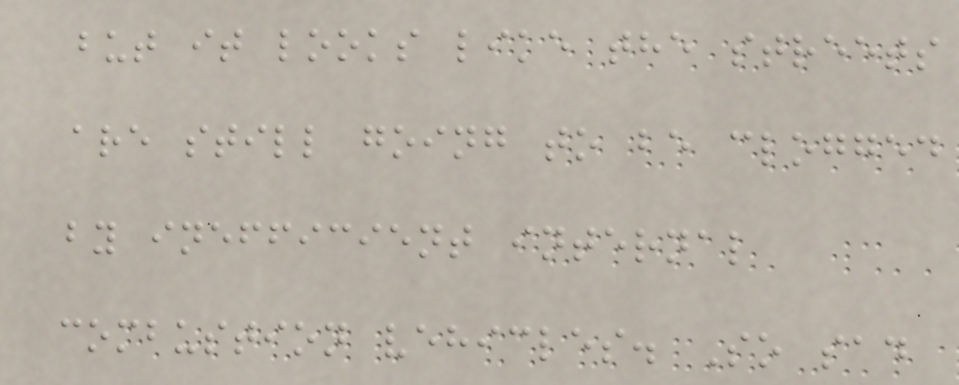but it looks like the streets
are still going to be clogged
by inefficient internal
combustion vehicles. So sad
